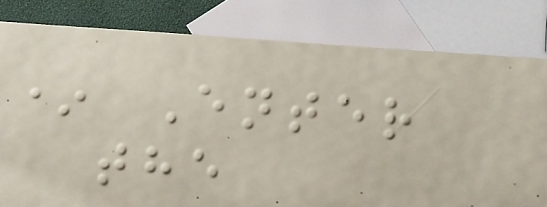* Enter
the
